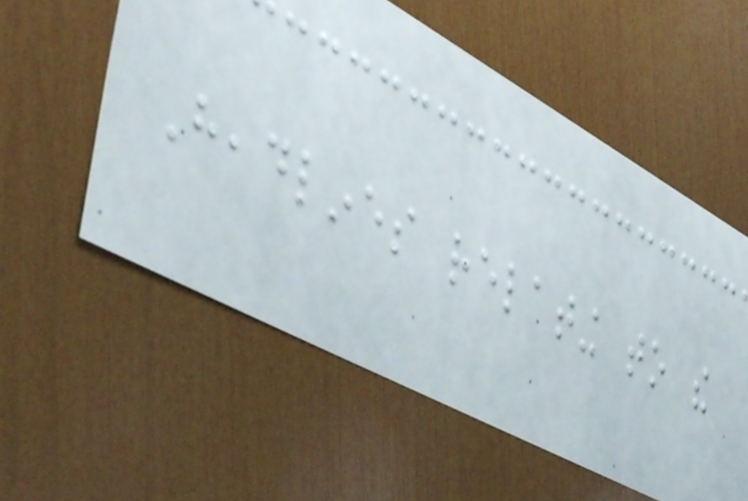Headlines relating to the
